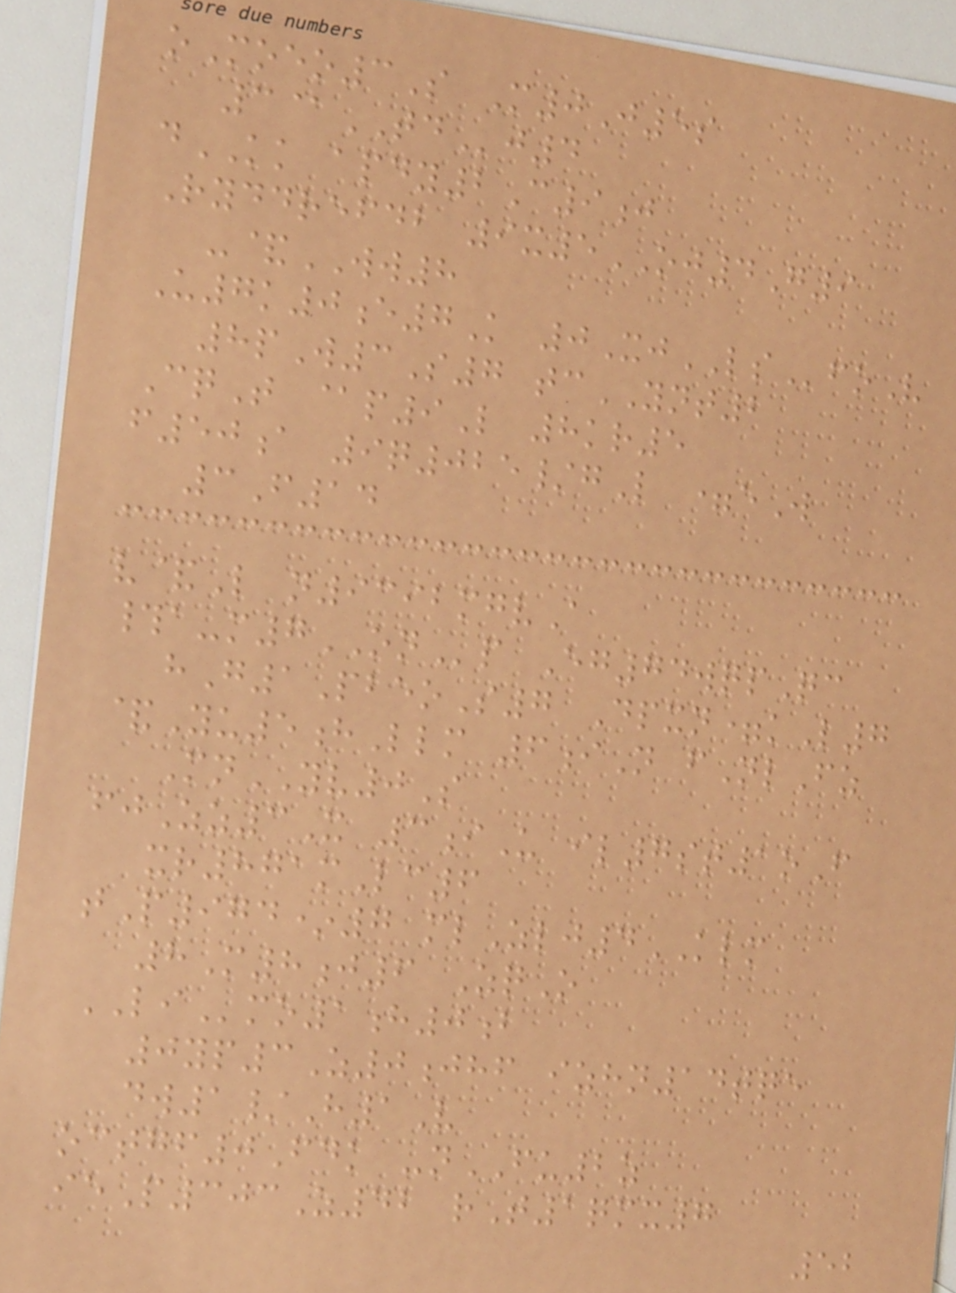oMoeo3S M0J5s
3@TDj4
dKK apdy2C9j
Ryddrefdb 9x5OJ4G9
-&WW8
U7k0e7K 0XjLSfoV
8pW3S7 tcYNT2
CqT @p9L 8kr5
f50a 9q025/gL =eW
3F14
v&L n9392mgvA
#a-m7ONp Eg74wqpQc
hG1PbeoS7 Dpxn=kL7
&Yu5hLlm 6iN fNlFz
MnYV0S
fjZz3X 3iU il7st1oF
xr871mLc6
tP974*7 mlZlj4KLM
8M8j6 ZqO
LImo1h0b
0yp3Z0jhf izhn14tqe
dw1/H1V
octgf0Fdk -nFU2z
ieP303Z42 rT1qmx7
52
